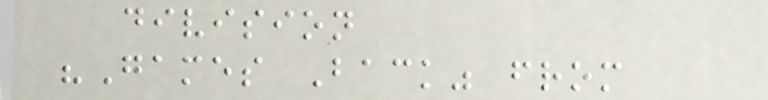division
"Games Back" from
